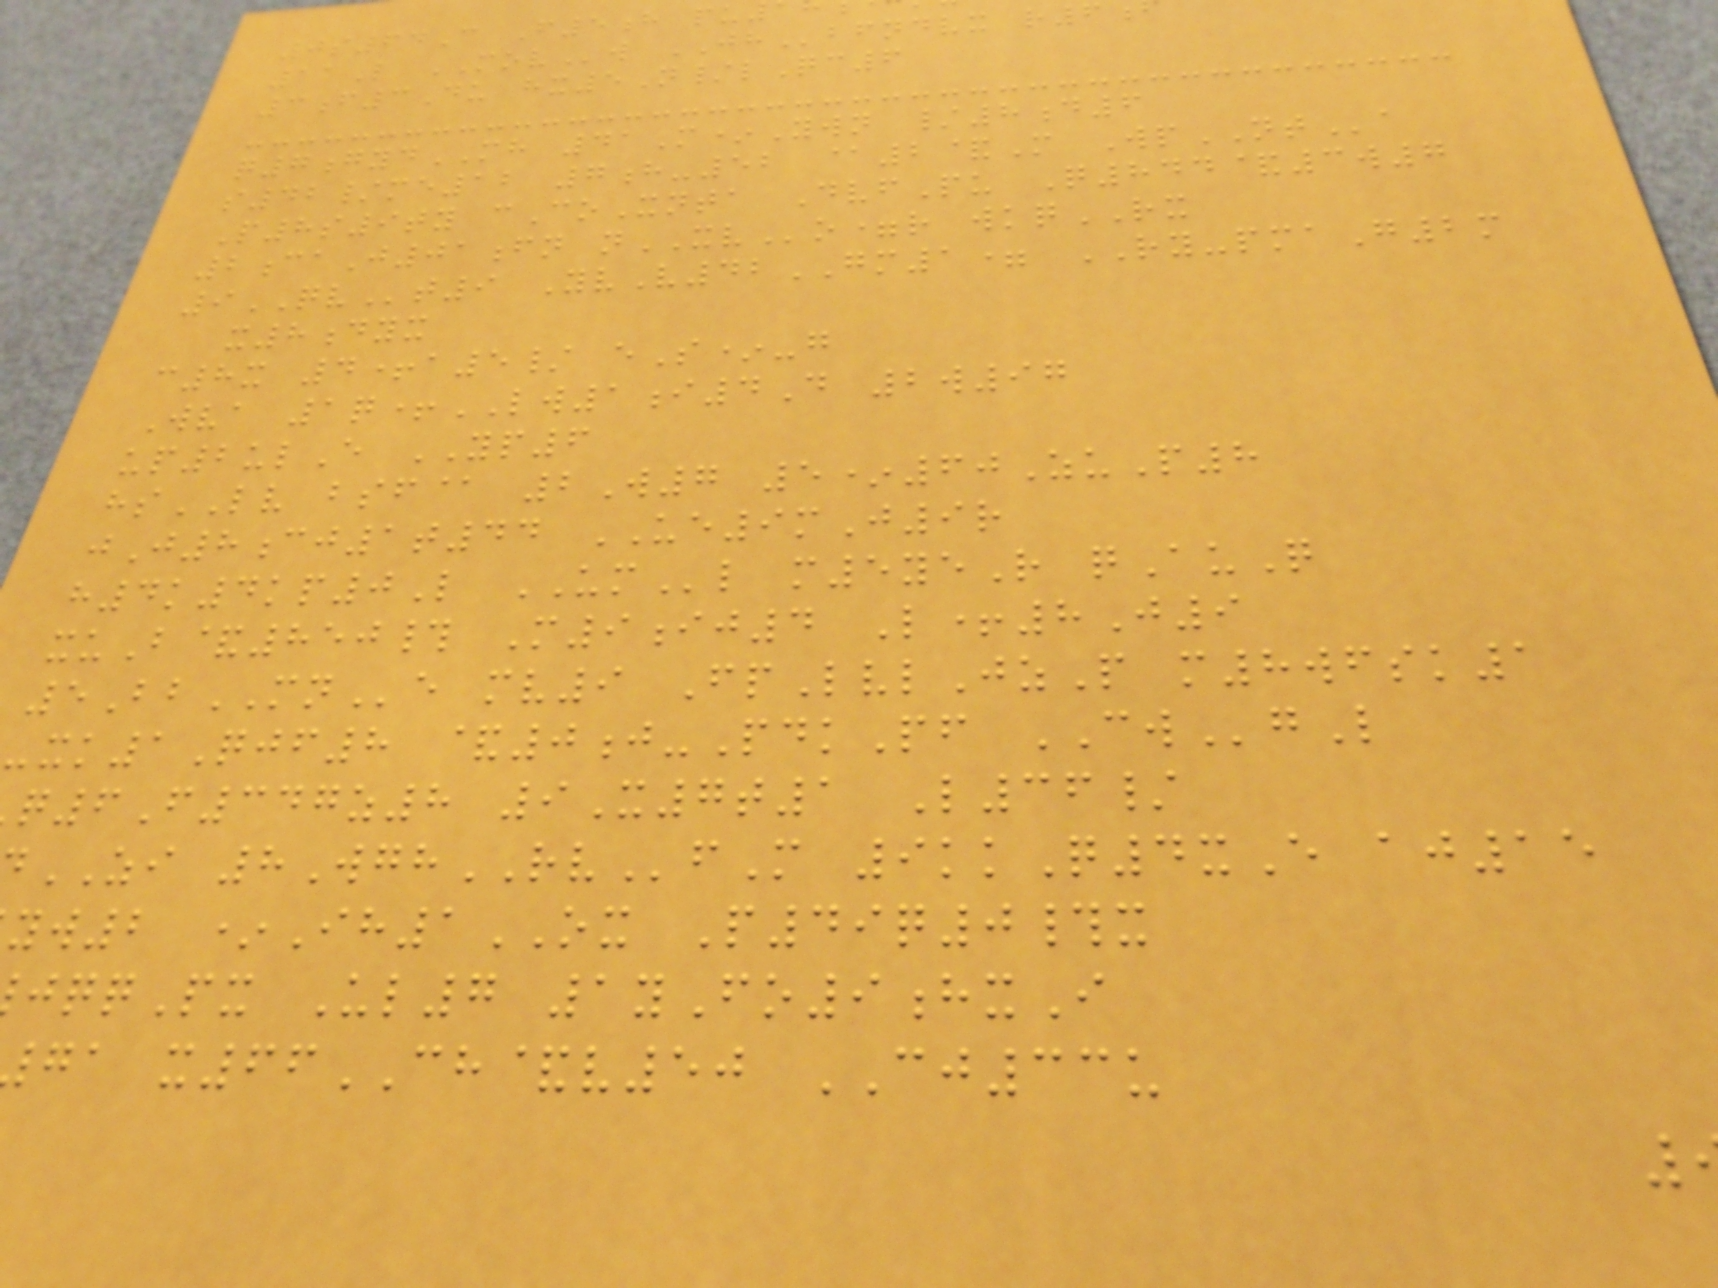0s64C F5h pu
11L MOVw JHbfndvx r6
3f3Du hx5N/lQc6
q7gydMH 41M*Ywn /8d6
s42/me12 7h-52 @2&M WpNTa
P8s9ty cCoXnta DvfPu Q844&3w7
2caJ01fn nXVo=r wkqRX
9QVt9 YvV42GM1= RY-pmaG2m
x8dyx
c8x 4+a5/ eS*-g
Wva 1q+LW1i4D 2w97
up2ulE YP6
hsLV bsf@ 2W7 5*60ZuP8
jJ8cj1t44 UE9mJ9r
h4k4kp0L UMl m5yeR qAuQ
xuB&850# M9ij4 L+8J9
5BbMNe mv9 FpLvlJzP m8wfsk1
-xk1Qjf8 &0j-PdkPf CWgL
6F347z8 9X7t1 L36/
ZI 8WghRVfM 9kkQ4xE aj15
yw2 *Ih1OX P49q0#x
qqPx Ul7 1yFo9hxI
ga x66CH&v50 CJ33u
